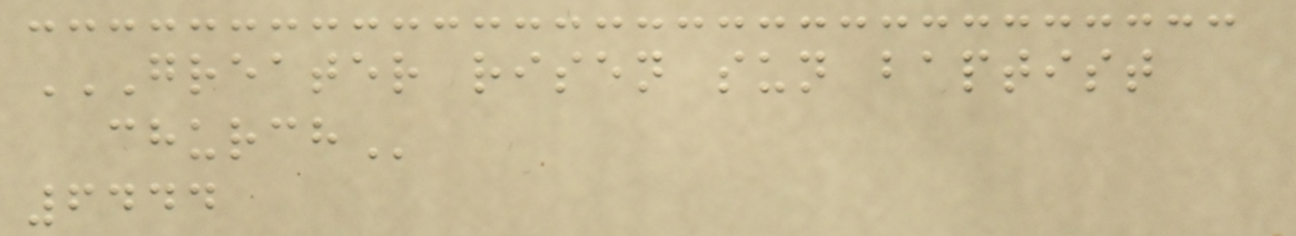GREATER RISEN SUN BAPTIST
CHURCH
6444
